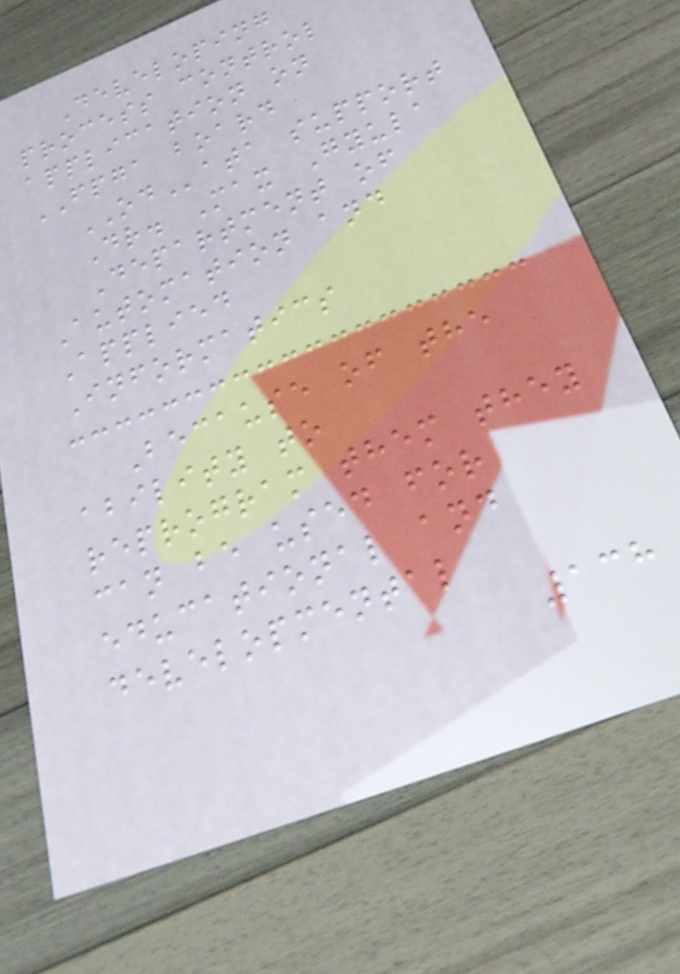Developing
process control
application on
FPGA board
OData support
Dr. Max Gyula
Department of
Automation and
Applied
Informatics
Because of the
ability to
reprogram them they
can be used for
educational and
developmental
138
